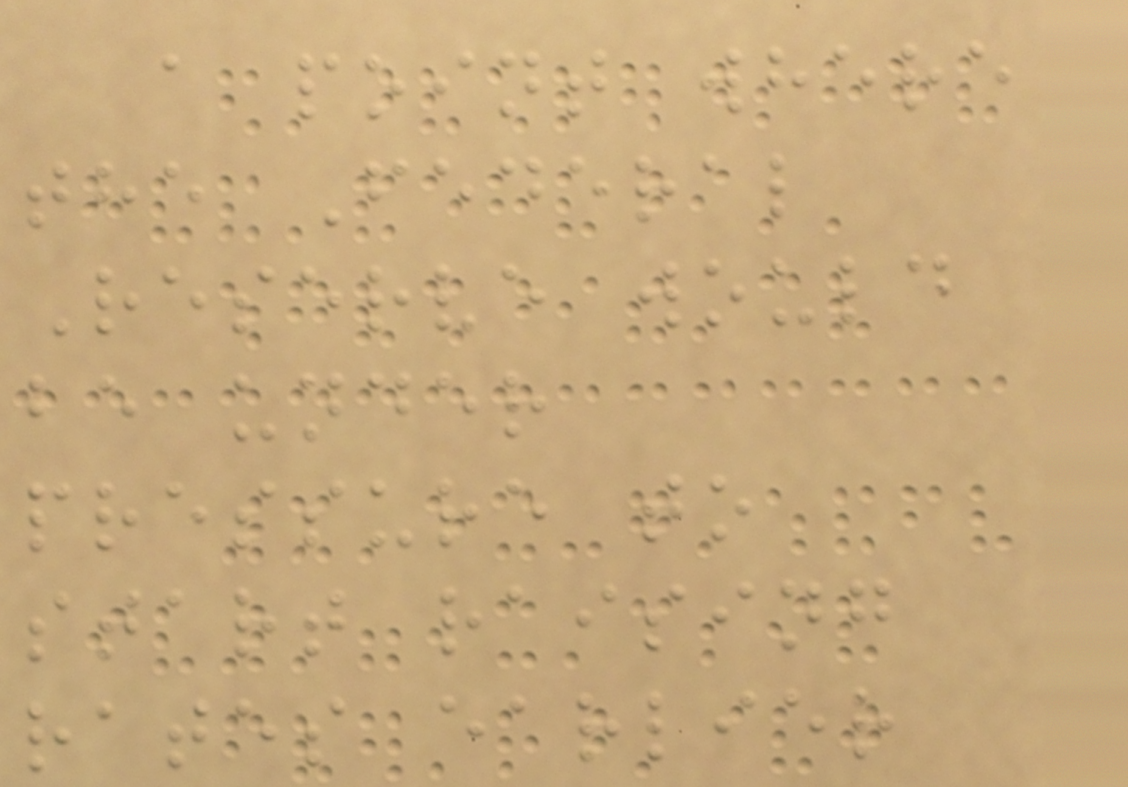a point where
the Federal
Reserve would
be under
pressure to
start raising
rates earlier
